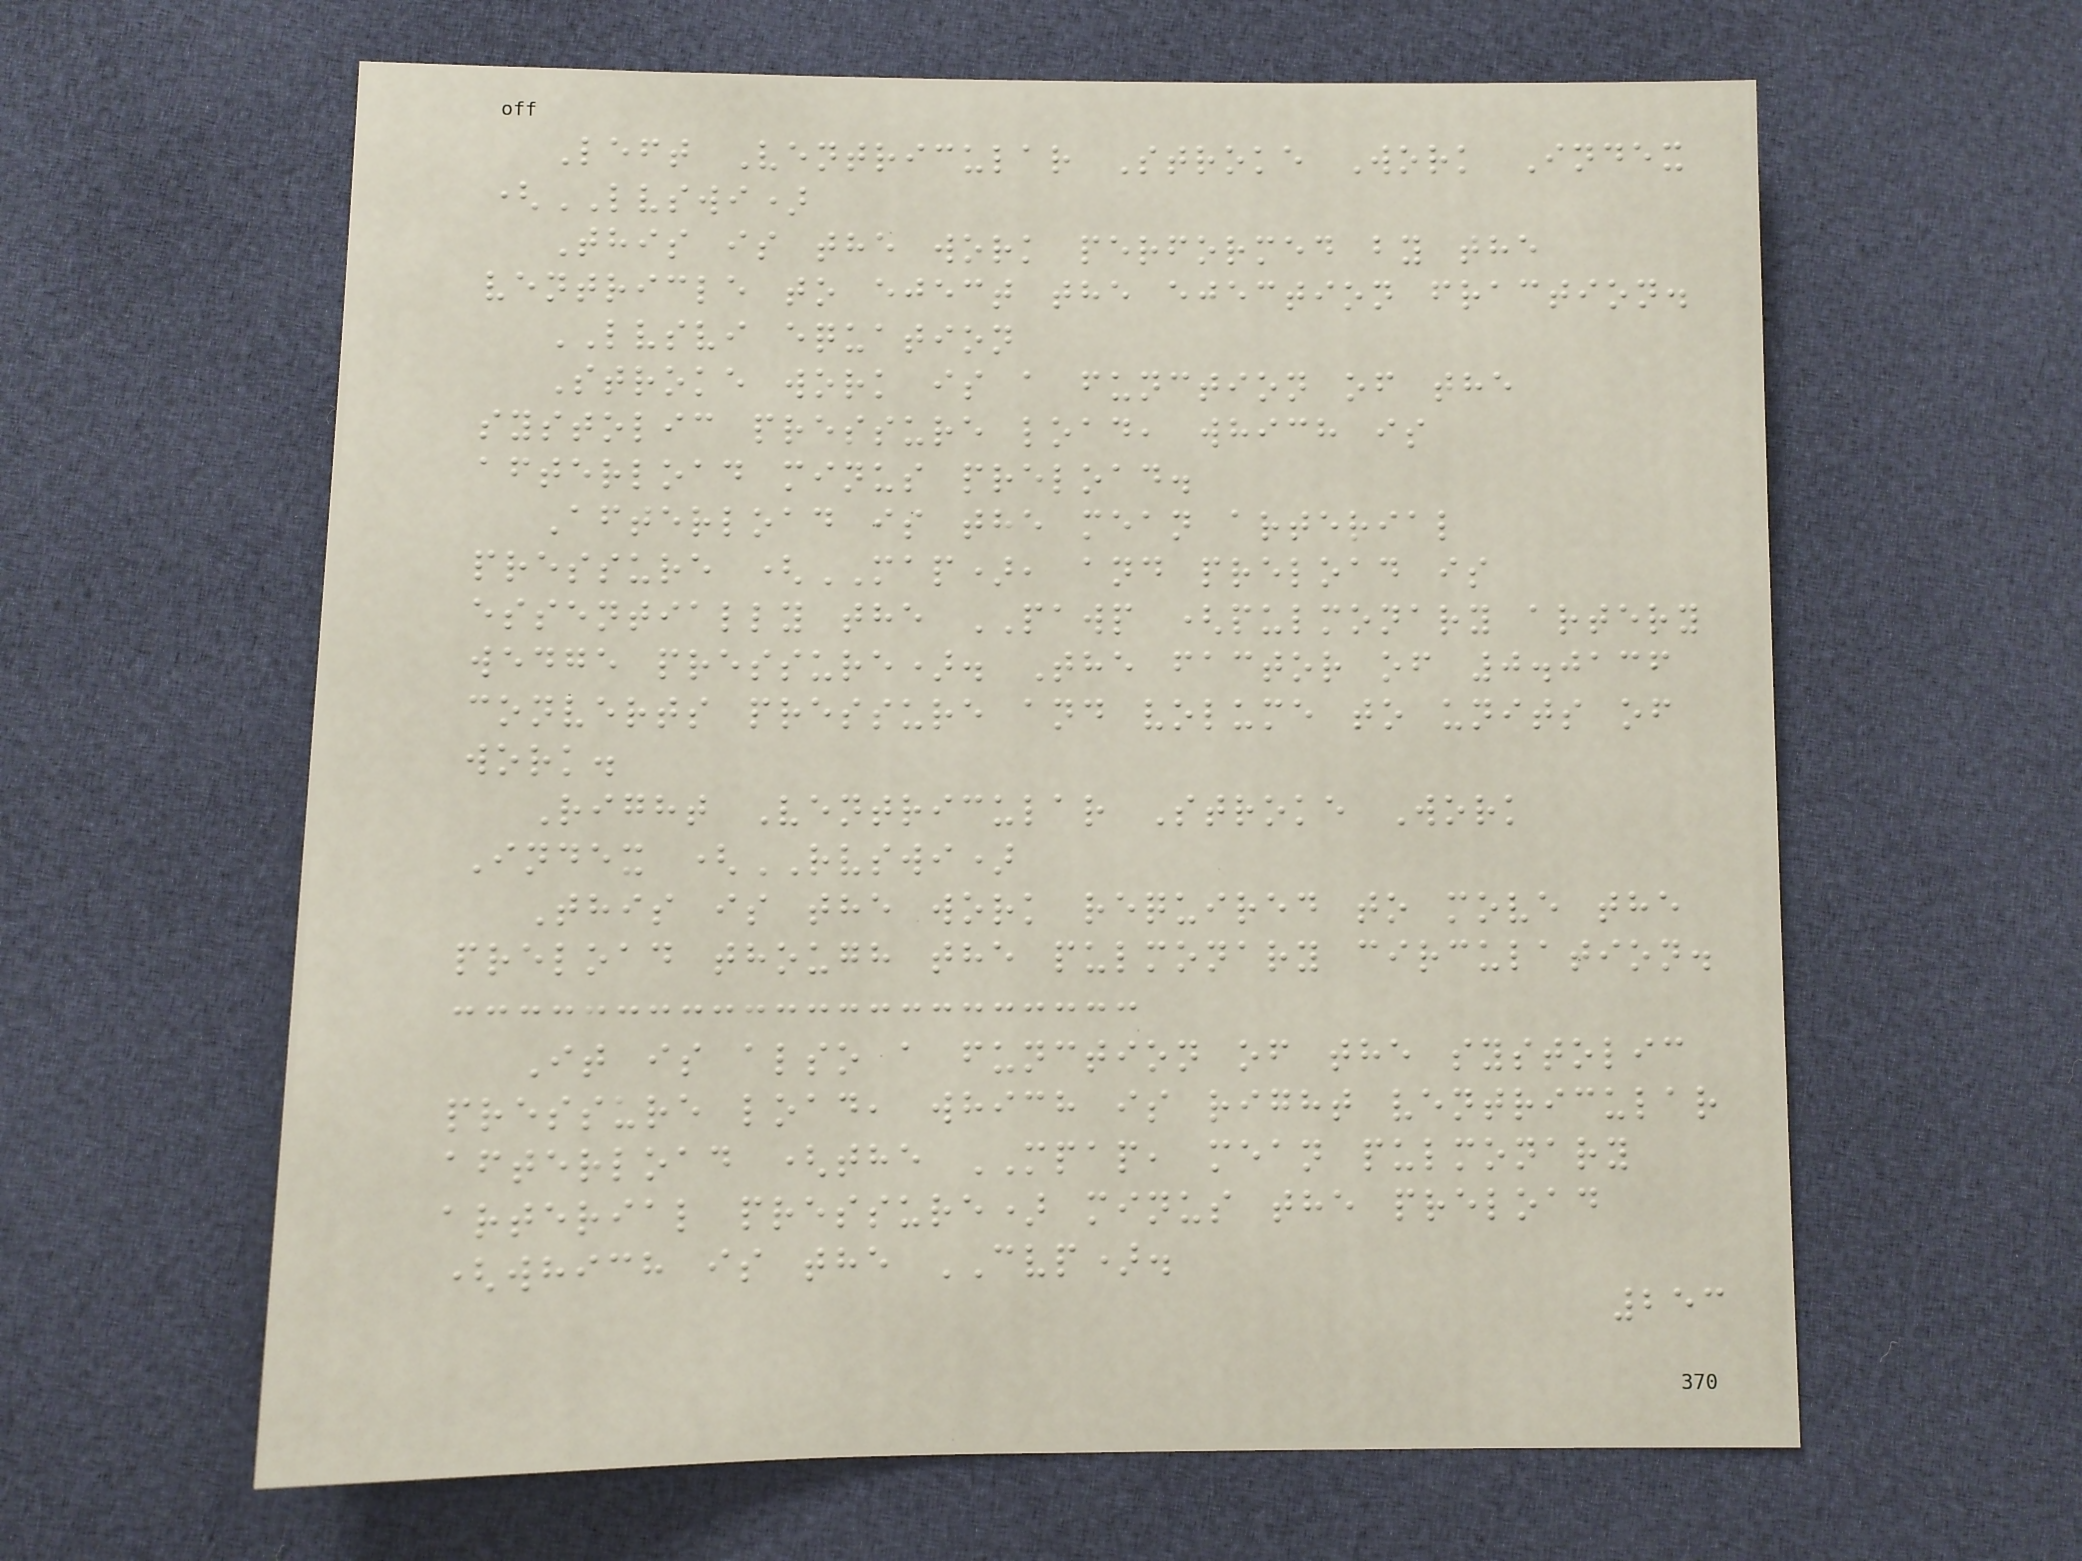Left Ventricular Stroke Work Index
(LVSWI)
This is the work performed by the
ventricle to eject the ejection fraction.
LVSVI equation
Stroke work is a function of the
systolic pressure load, which is
afterload minus preload.
Afterload is the mean arterial
pressure (MAP), and preload is
essentially the PAWP (pulmonary artery
wedge pressure). The factor of 0.0136
converts pressure and volume to units of
work.
Right Ventricular Stroke Work
Index (RVSWI)
This is the work required to move the
preload though the pulmonary circulation.
It is also a function of the systolic
pressure load, which is right ventricular
afterload (the MPAP, mean pulmonary
arterial pressure) minus the preload
(which is the CVP).
253
